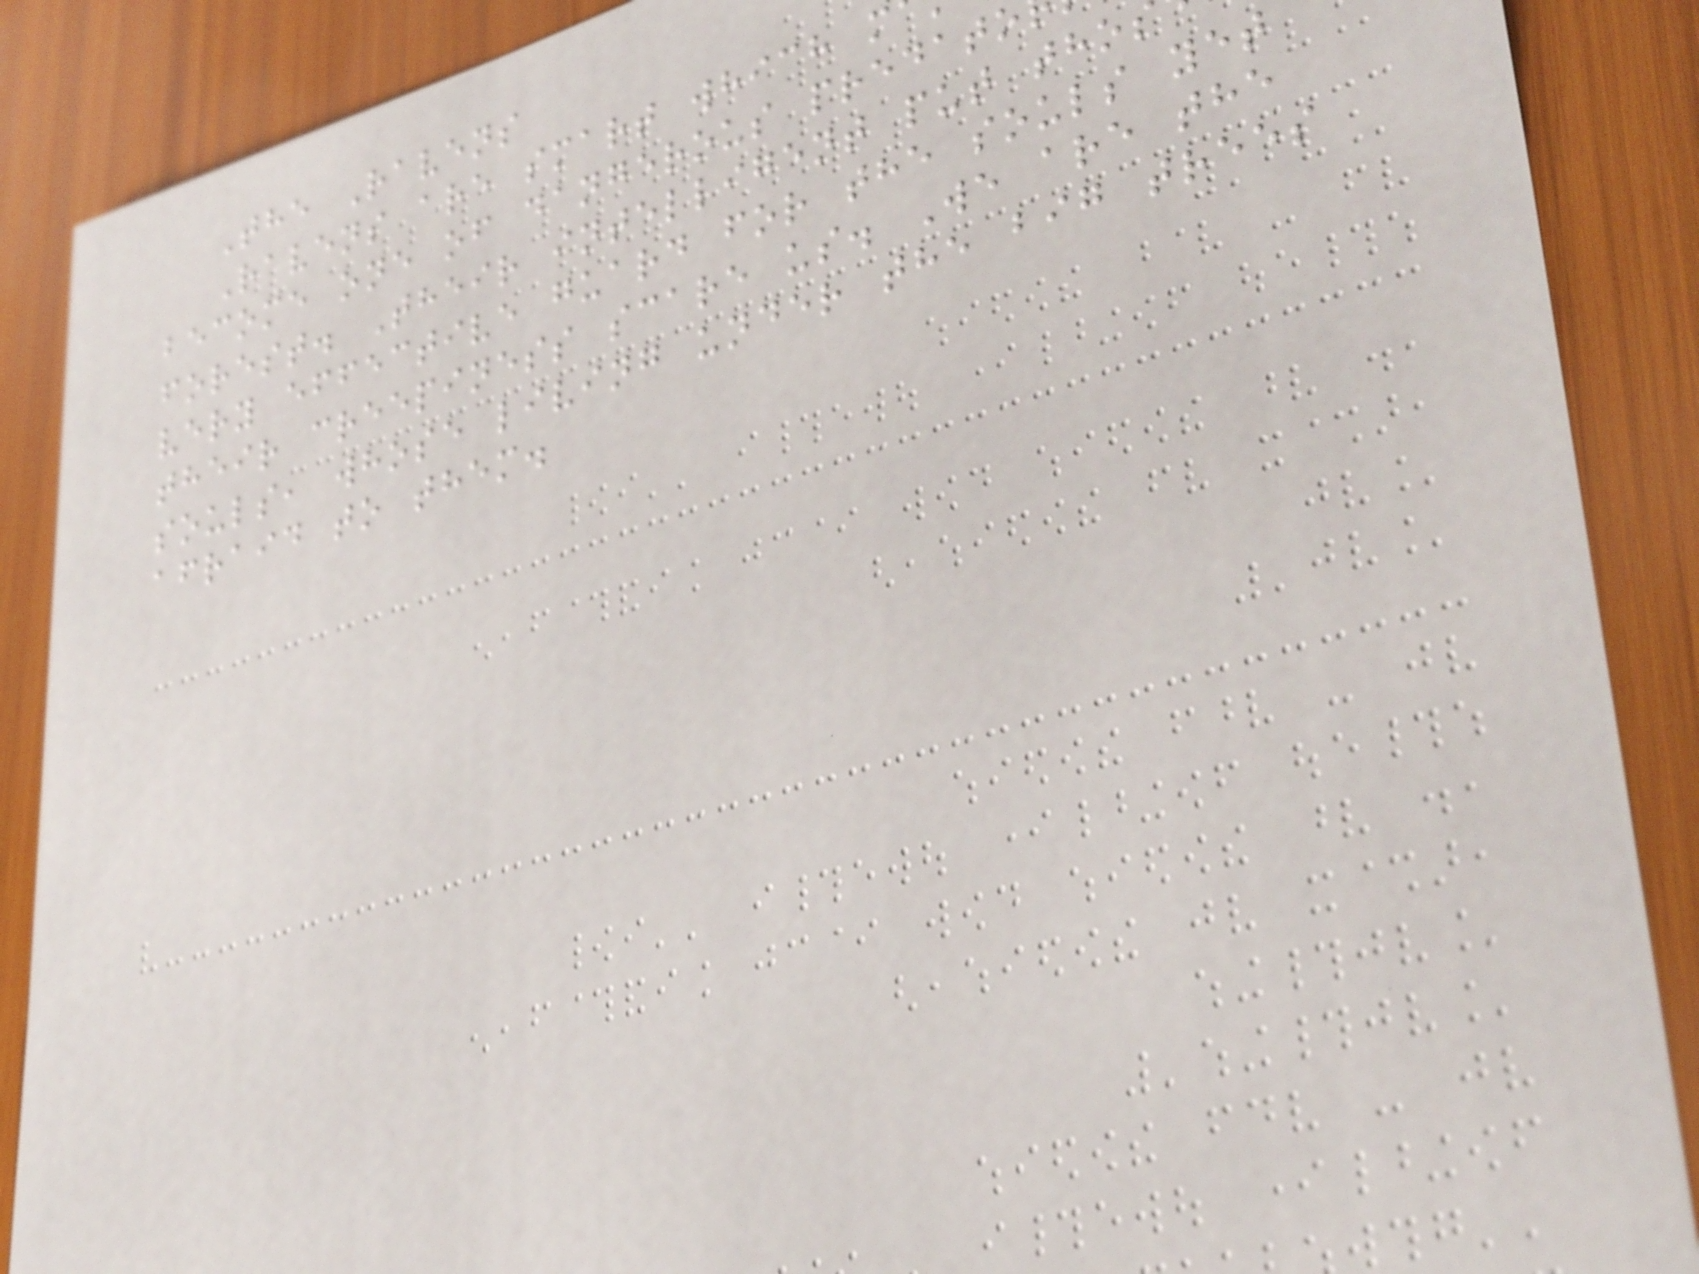The Ravens
Ravens are smart which m
become one of dangerous predato
forest. Their intelligent put tho
very effective guard for the souls yet
their creepiness scare us. We are the
souls, whose living under the big trees
afraid to them.
